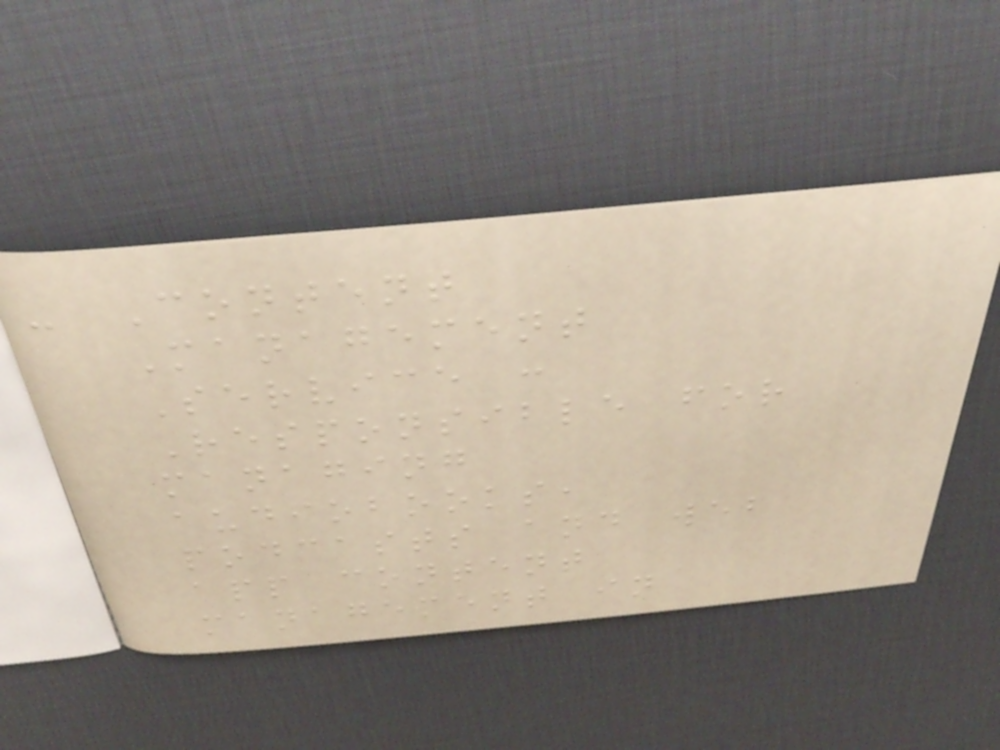- Content
Management
Service :
Responsible for
managing
audiobooks,
podcasts and web
app content
management in
